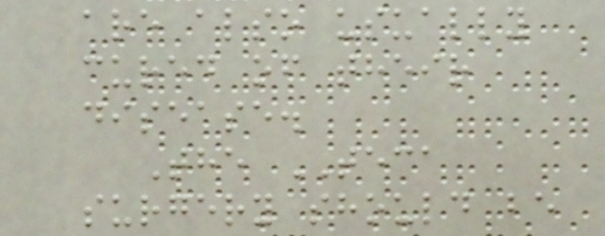are also usually
cured of their
disease.
The TECA
surgery should be
